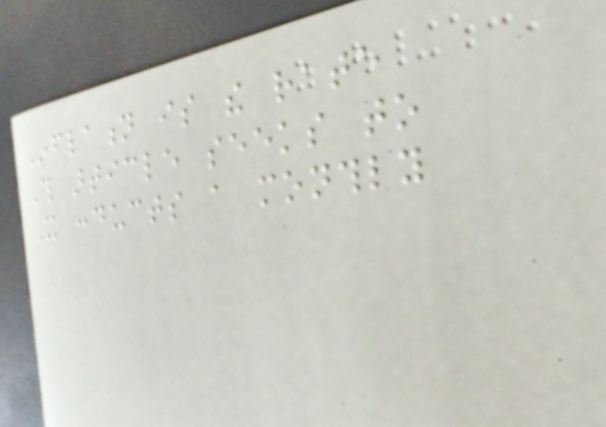Inflation is the rate
This article seeks to
It conducts a monthly
